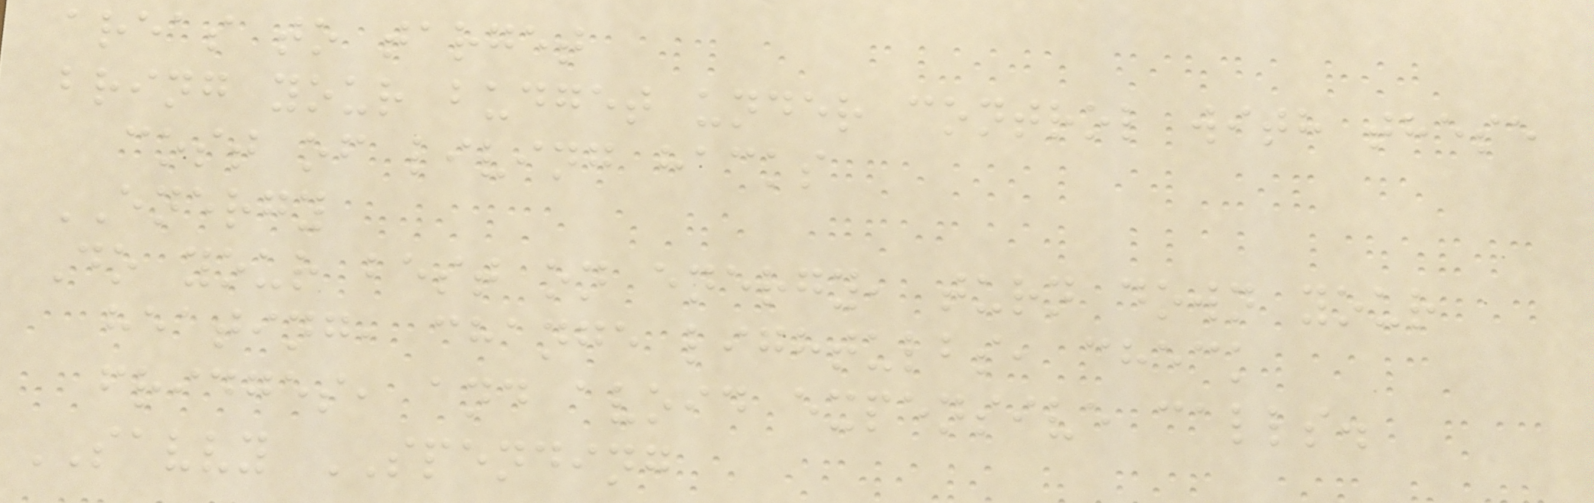areas to target
bring your budget under control with these
cost of living hacks
ENERGY
Do your best on energy, turn down your
heating, change lightulbs, check
fridges, and avoid expensive calls.
SAVVY SPENDING
